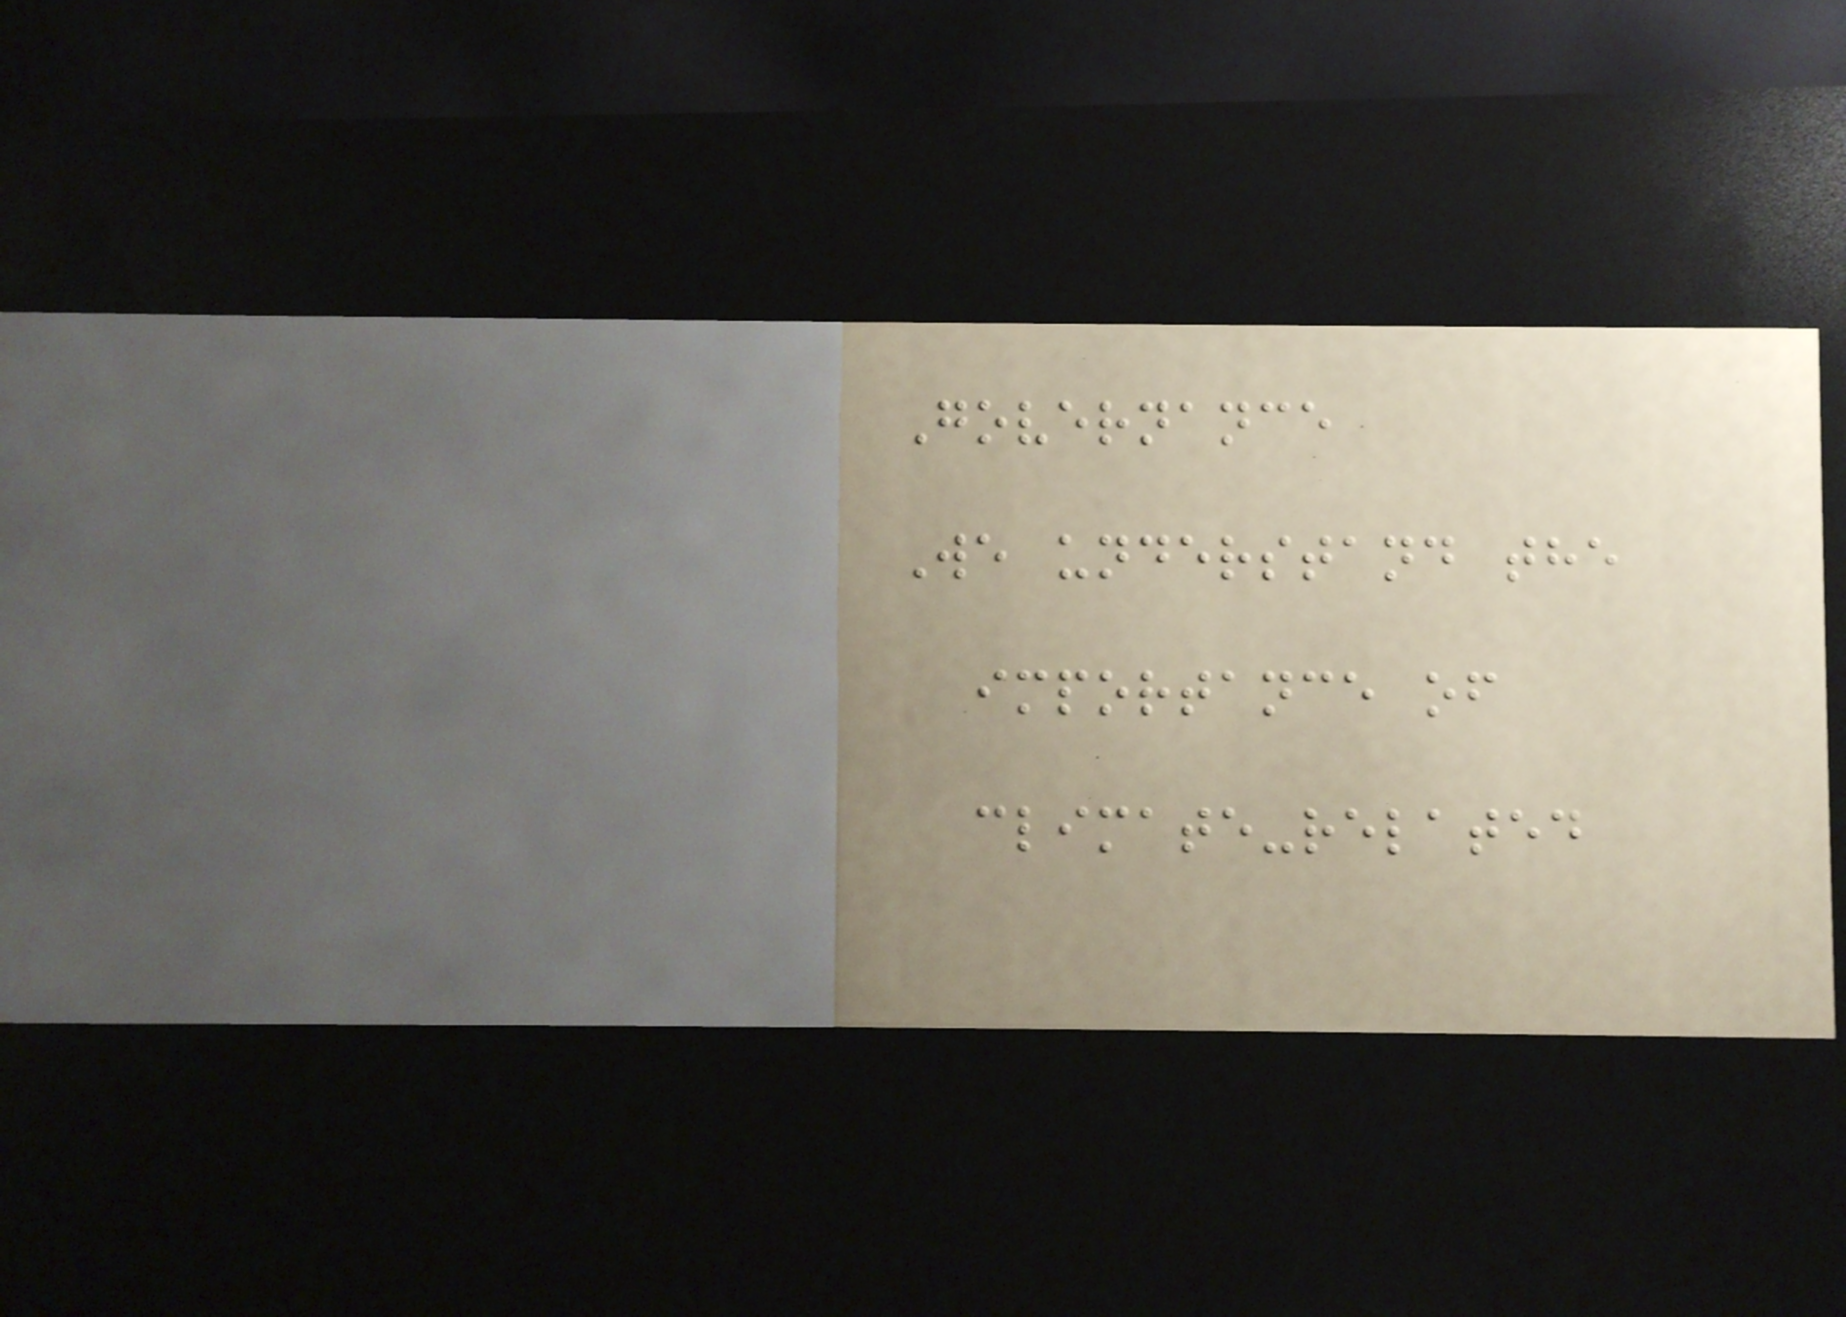Governance
We understand the
importance of
climate-related
